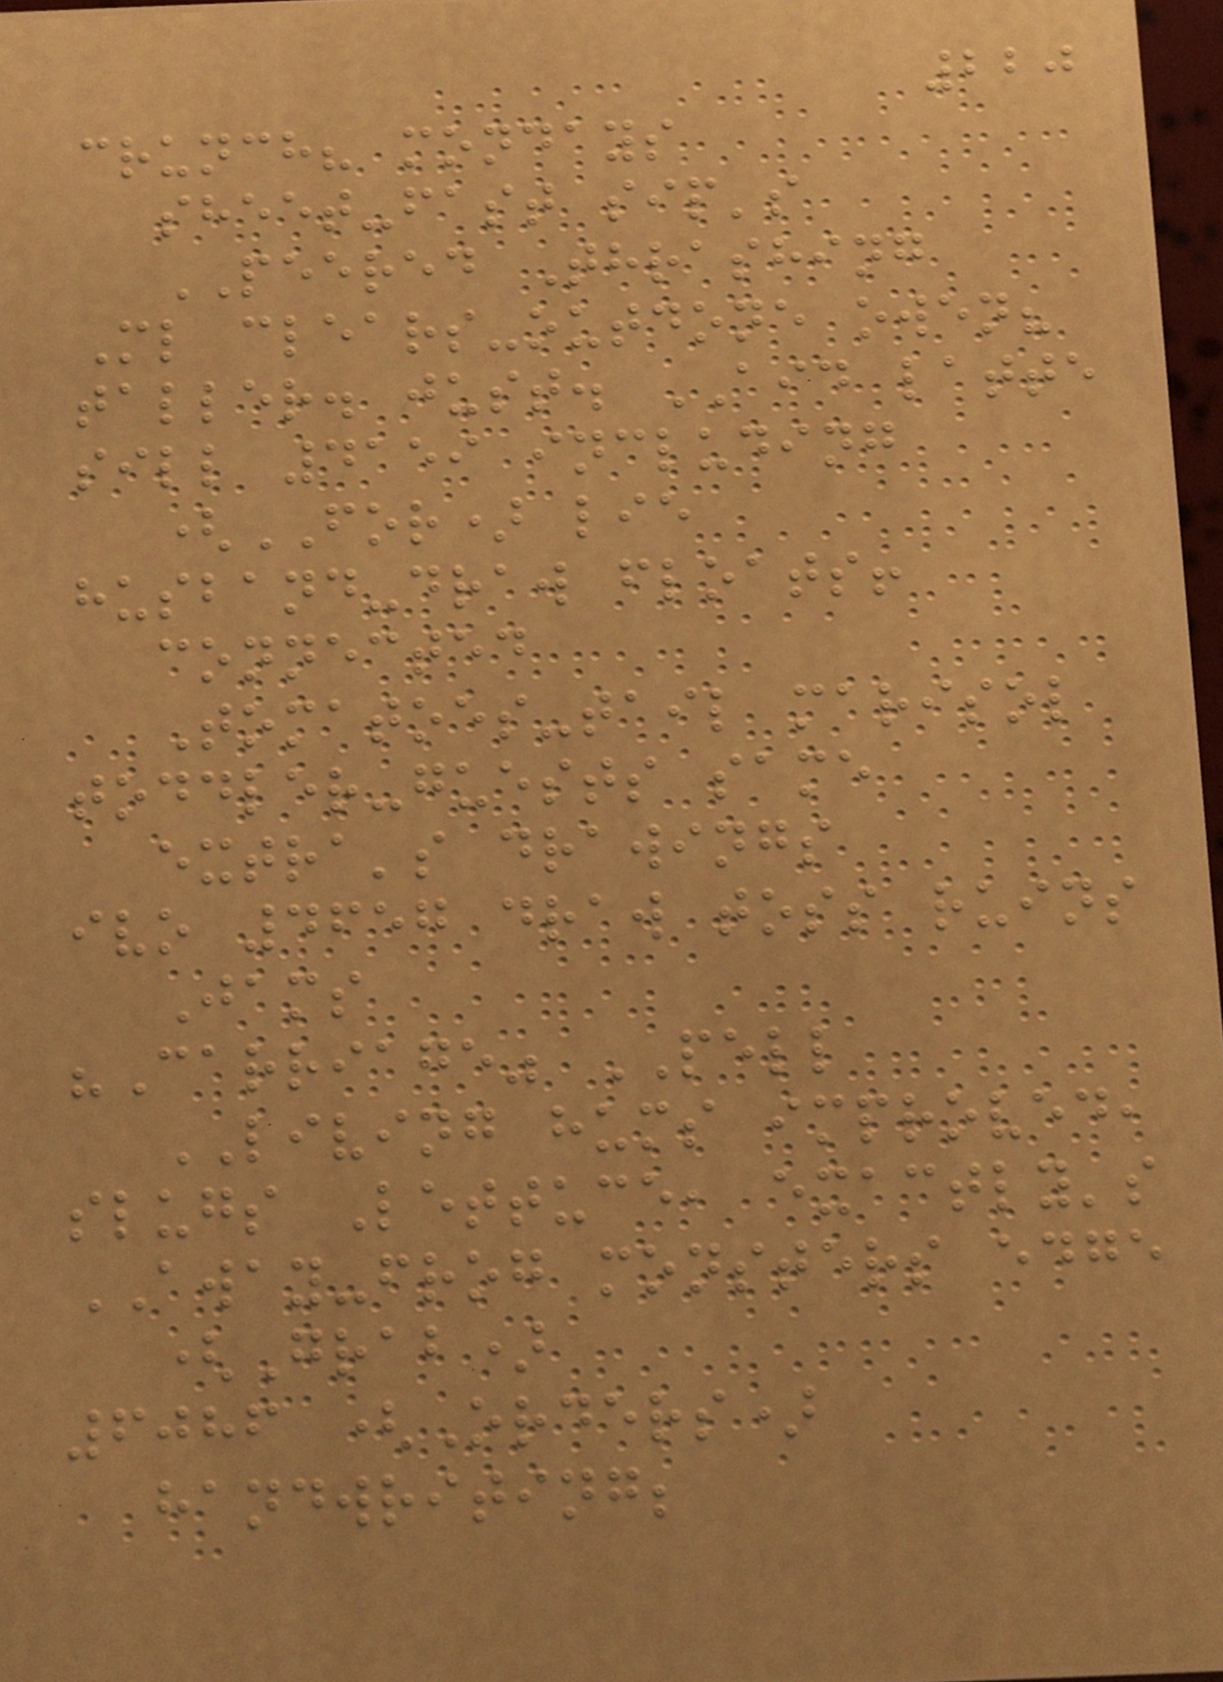220
crunch? mondays
sheet-fast sip's
PEERED Thrashing
Ml clears-outdone owen?
taller. just. AID latte
sill 4159 including
(FOR) lie
husband-draw floats!
connected
Tomatoes-tail marisol
toddler-guests same
extra's drawings
ivo 4657 draw toss ruins
Jams
"Carriage" PELL
LIVING hums improved,
slugs Lettuce, exactly's
AWAY-frog monsters edge
(Grab)
6086 (Orders)
handwriting;
